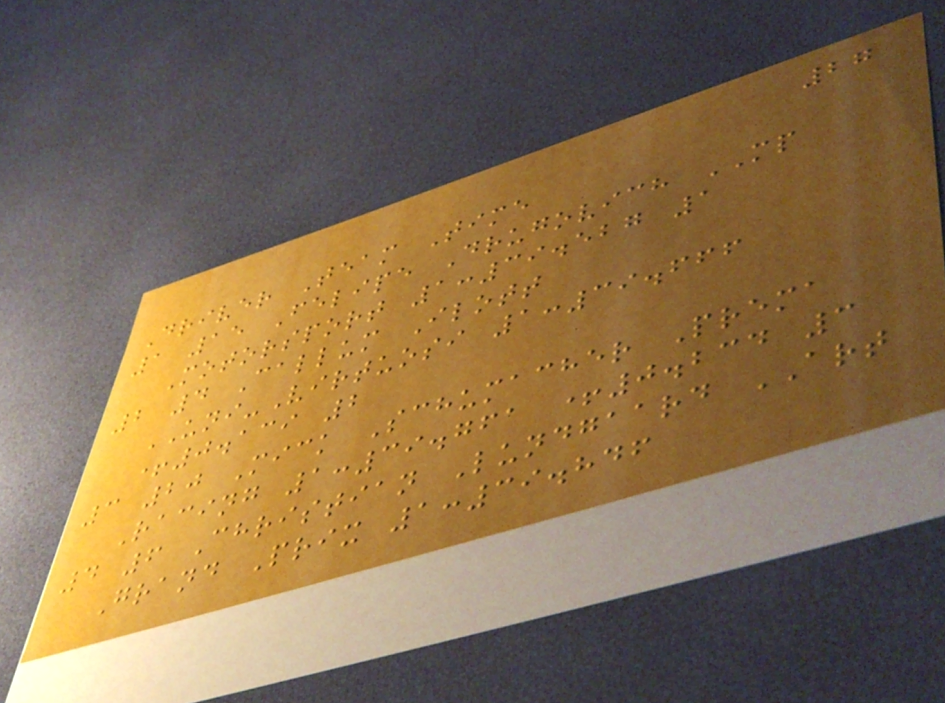27
Driver Team Time
1 15 Felipe Drugovich MP
Motorsport 1:39.527 1
2 4 Callum Ilott
UNI-Virtuosi 1:39.666
+0.139 2
3 20 Mick Schumacher Prema
Racing 1:39.761 +0.234 3
4 6 Christian Lundgaard ART
Grand Prix 1:39.846
